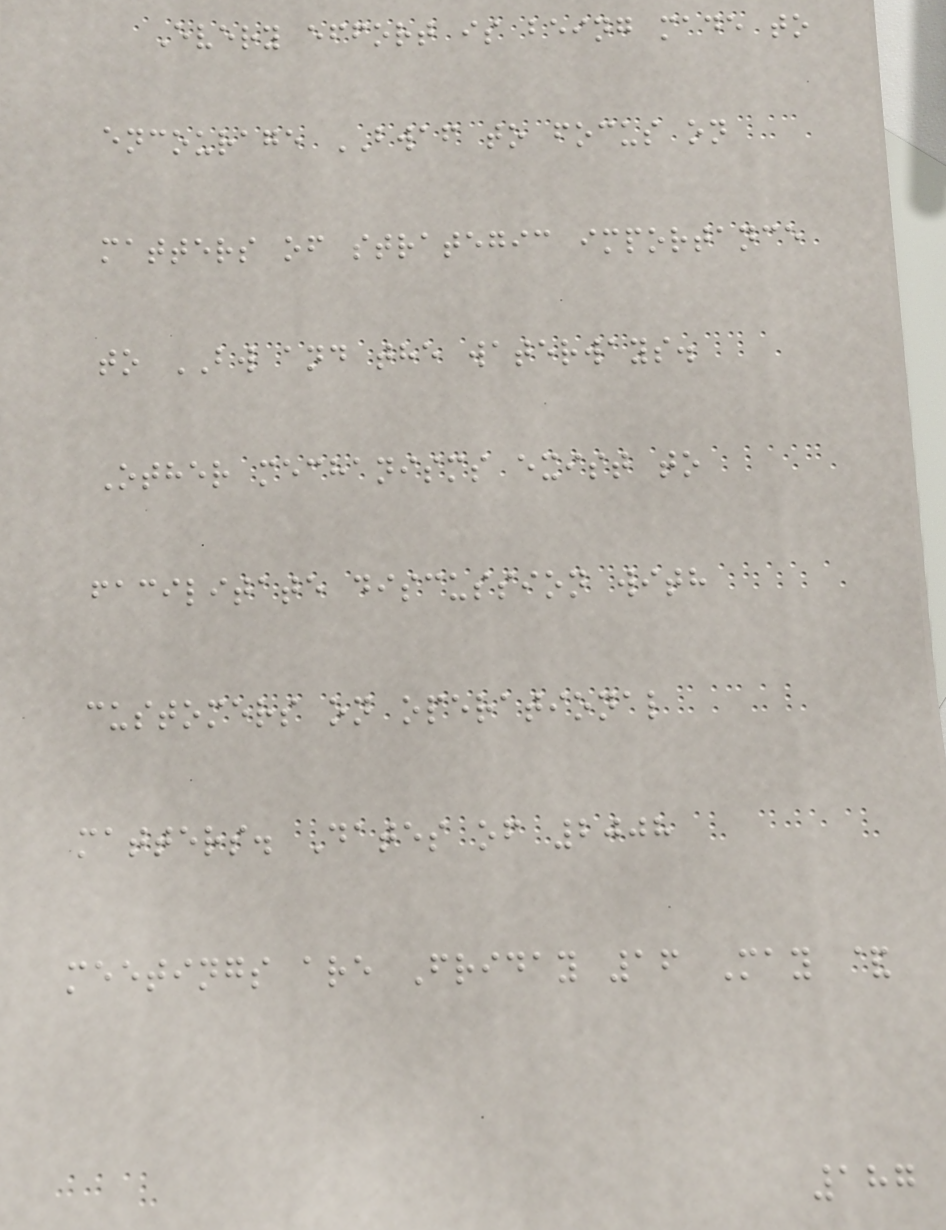Every effort is being made to
encourage BWAF to focus on
matters of strategic importance
to BW and the waterways.
Other mechanisms exist to
facilitate discussion with
customers on operational
matters. Dates of 2008
meetings are Friday 16 May &
187
